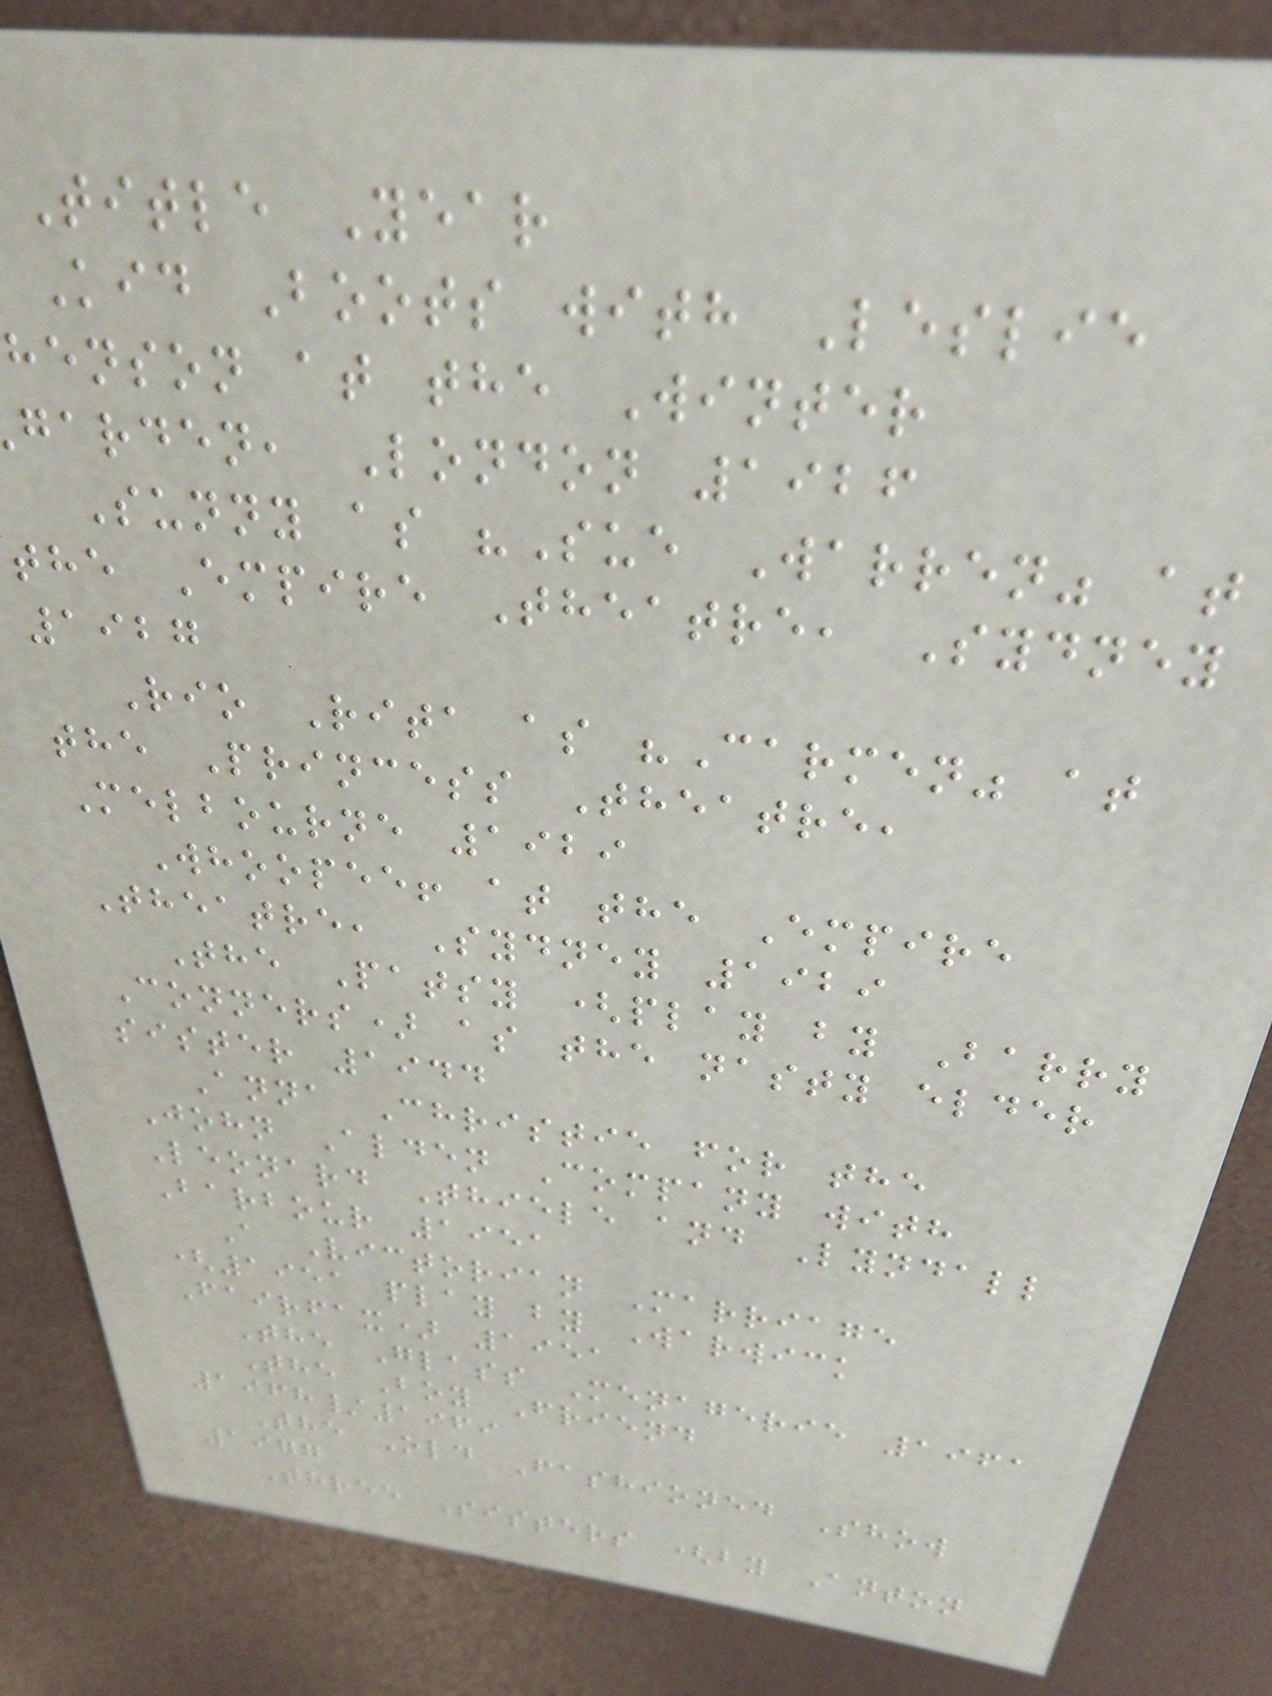Title Year
Kid Boots with Leslie
henson at the Winter
garden, London 1926
Sunny as "Sue Warren" at
the Empire Theatre, Sydney
1927
Rio Rita as "Carmen" at
the Princess Theatre,
Melbourne 1929
Whoopee! at the Empire
Theatre, Sydney 1929
The Patsy (play by Barry
Conners) as the nasty elder
sister 1944
Anna Christie for the
John Alden Company with
Leonard Thiele and Lyndall
Barbour 1951
A Victorian Marriage
(1951 play by Warwick
Fairfax) 1951
The Glass Menagerie 1961
The Boy Friend
1968/1969
The Old Fashioned Show
1977
Three Sisters (by Anton
